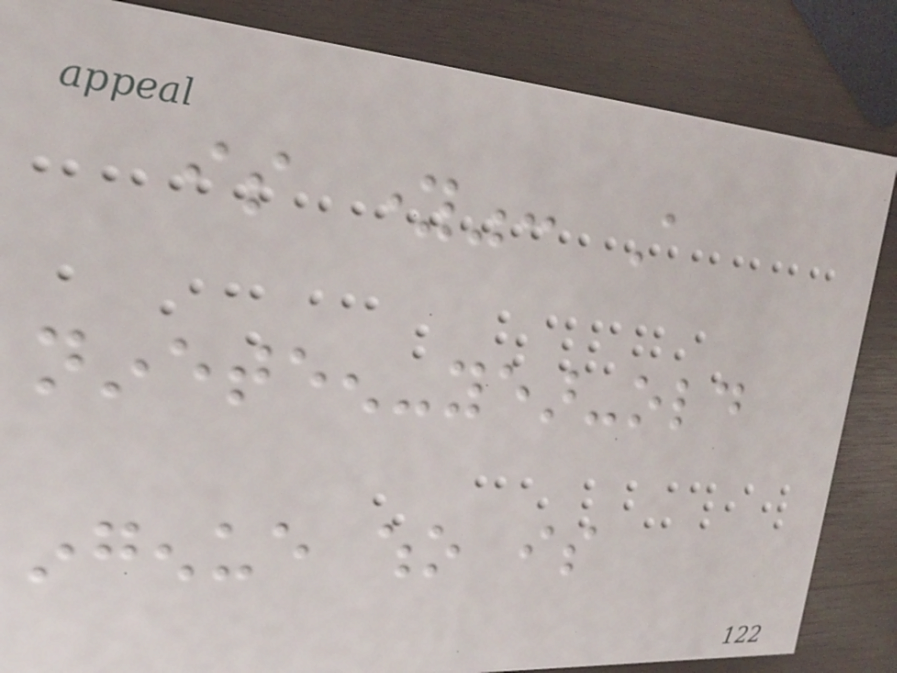is young": A
nineteen-year-old
ingenue who is
